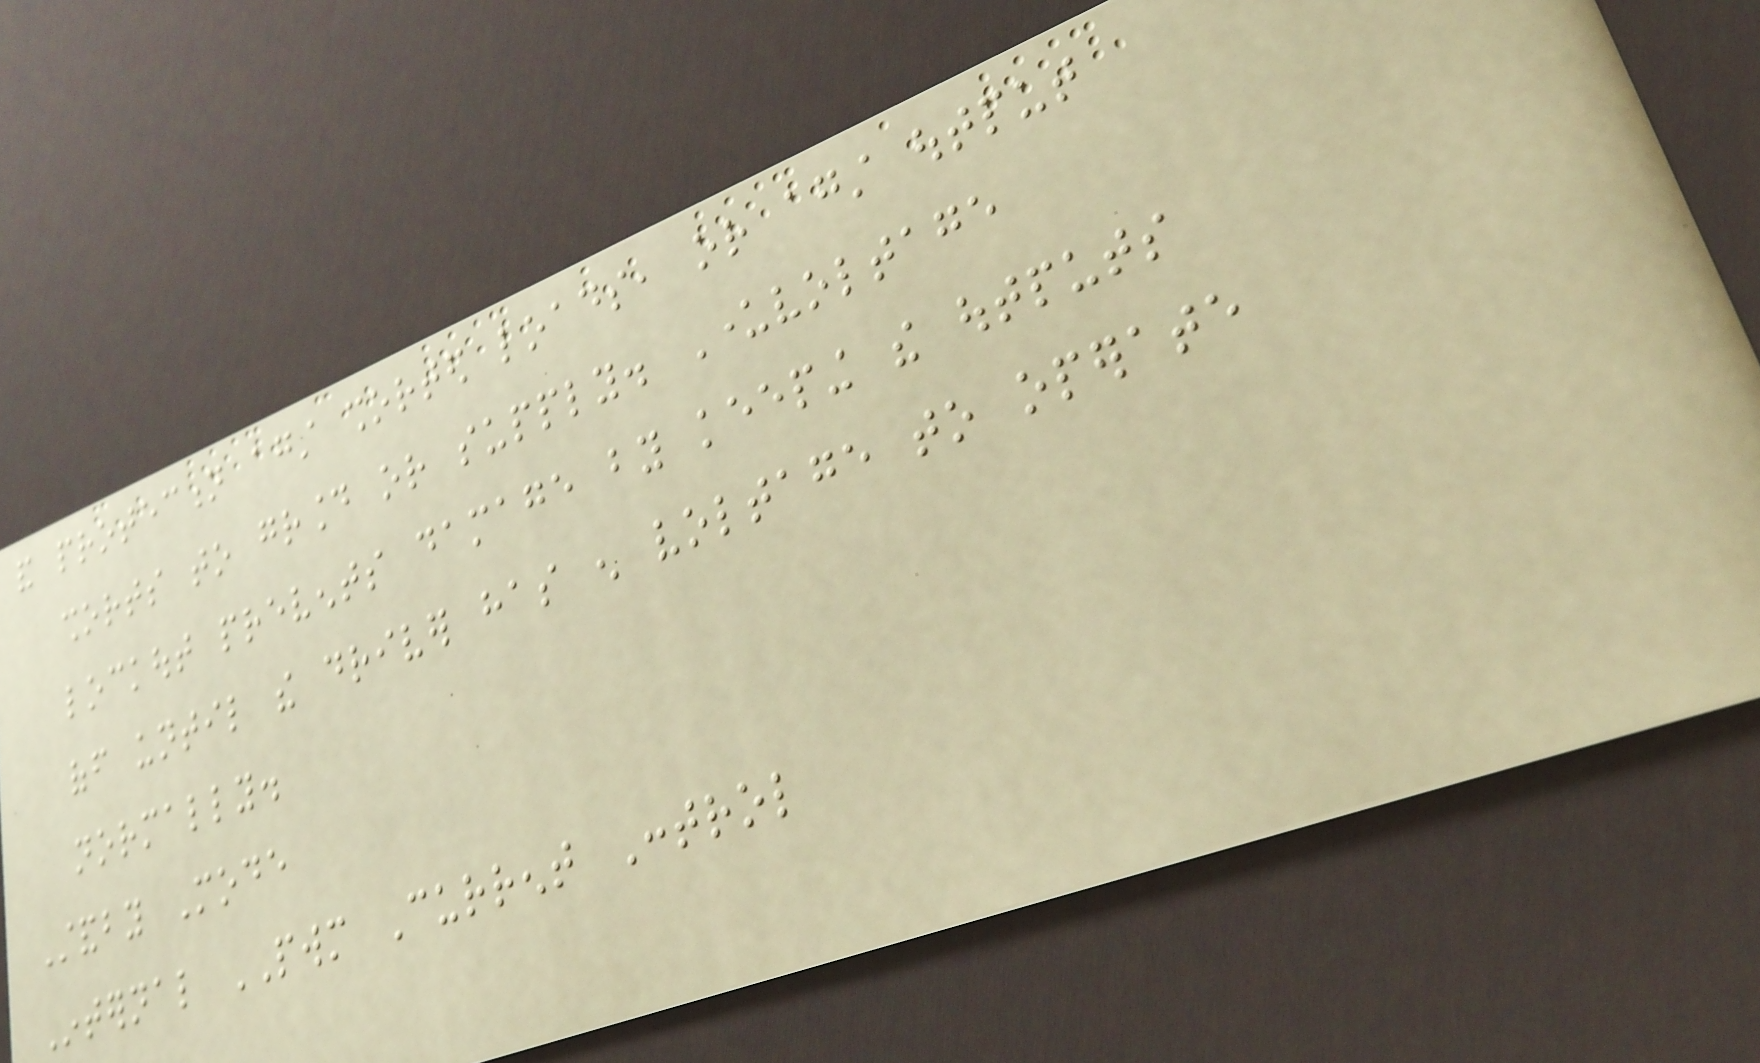and protection against shorted loads, or against output
shorts to ground or supply. Undervoltage
lockout prevents damage by keeping the outputs
off until the driver has enough voltage to operate
normally.
Standby Mode
Internal PWM Current Control
